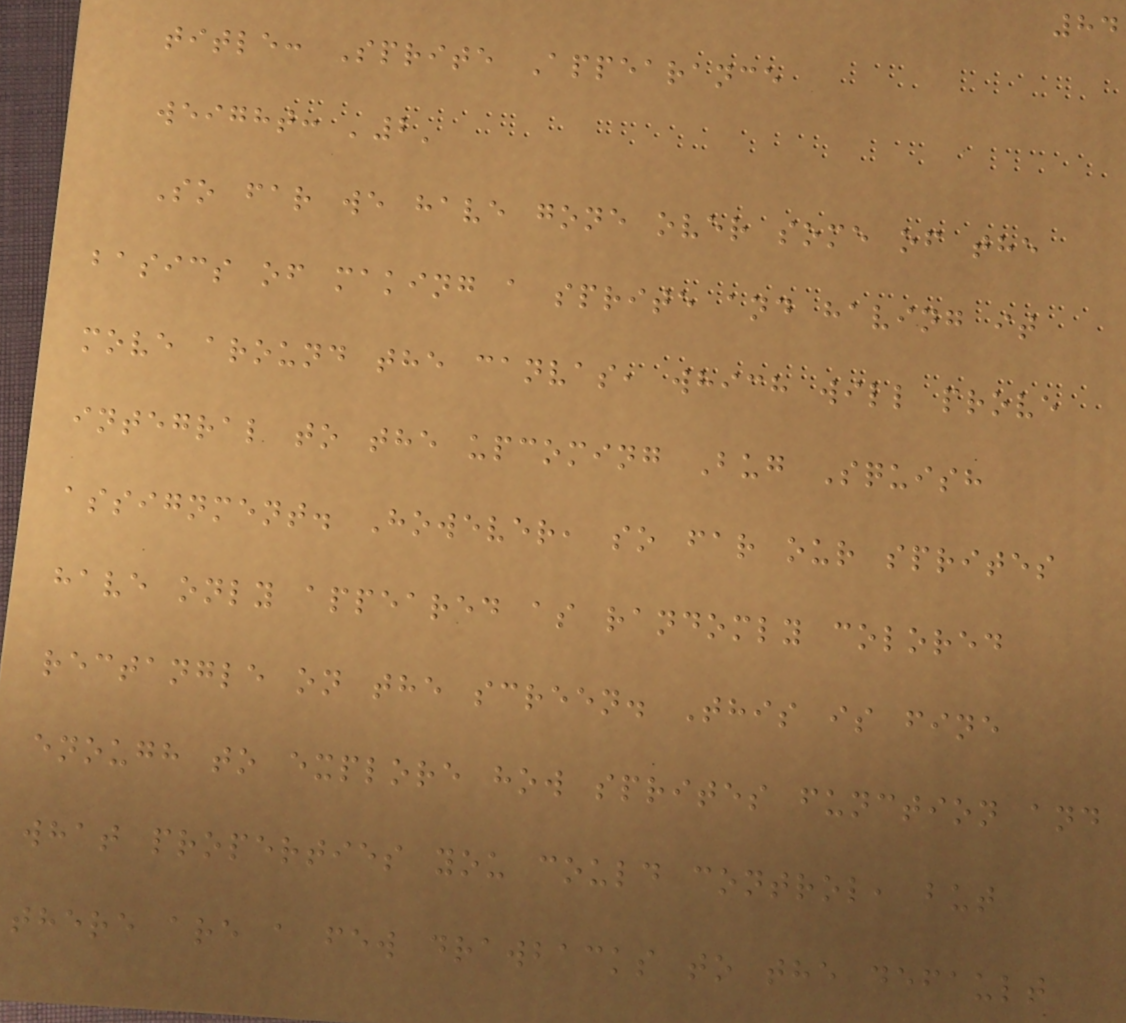84
title: Sprite Appearance
weight: '2'
So far we have gone over some of the
basics of making a sprite and having it
move around the canvas, which will prove
integral to the upcoming Bug Squish
assignment. However, so far our sprites
have only appeared as randomly colored
rectangle on the screen. This is fine
enough to explore how sprites function and
what properties you could control, but
there are a few drawbacks to the default
